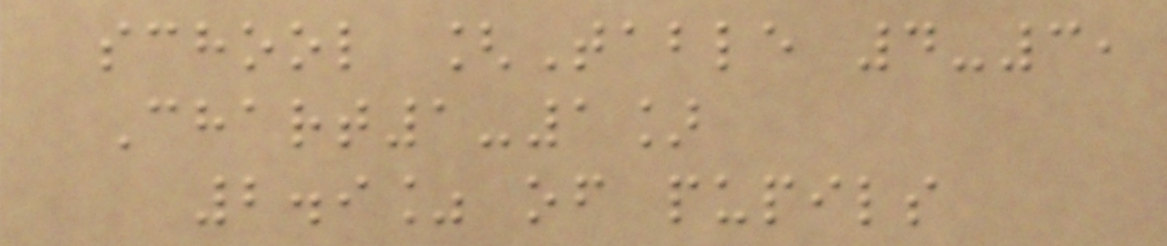school [Table 4-3,
Chart1-1]
2.9% of pupils
